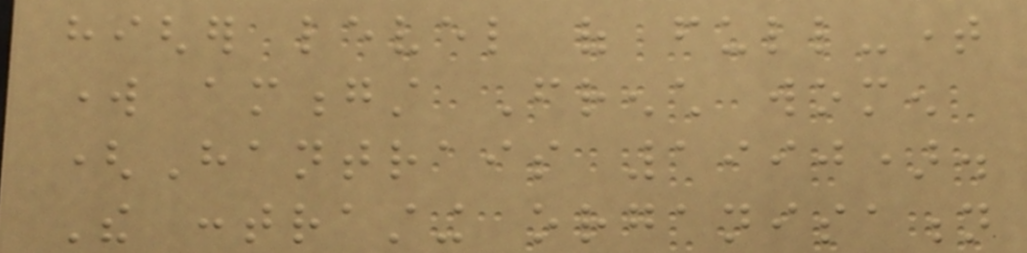higher level of full-time
work amongst French women
(Hantrais 1990).
The contrasting organisation
